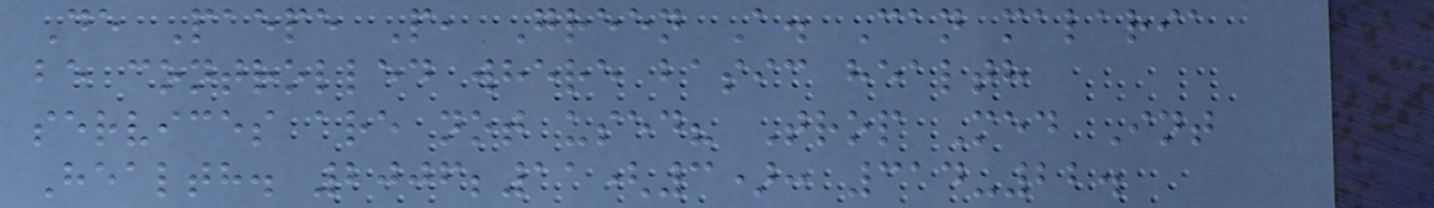De Paepe P, Green A. Can malaria
be controlled where basic health
services are not used? Trop Med Int
Health. 2006;11(3): 314-22.
